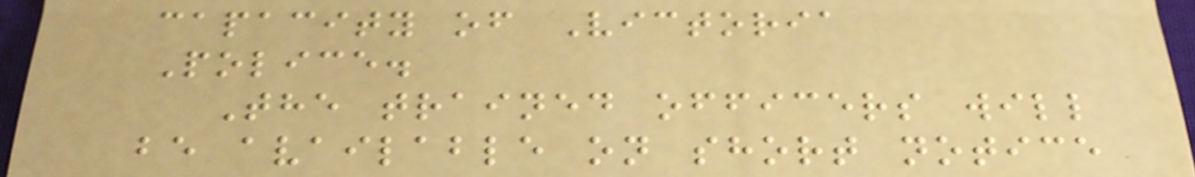capacity of Victoria
Police.
The trained officers will
be available on short notice
